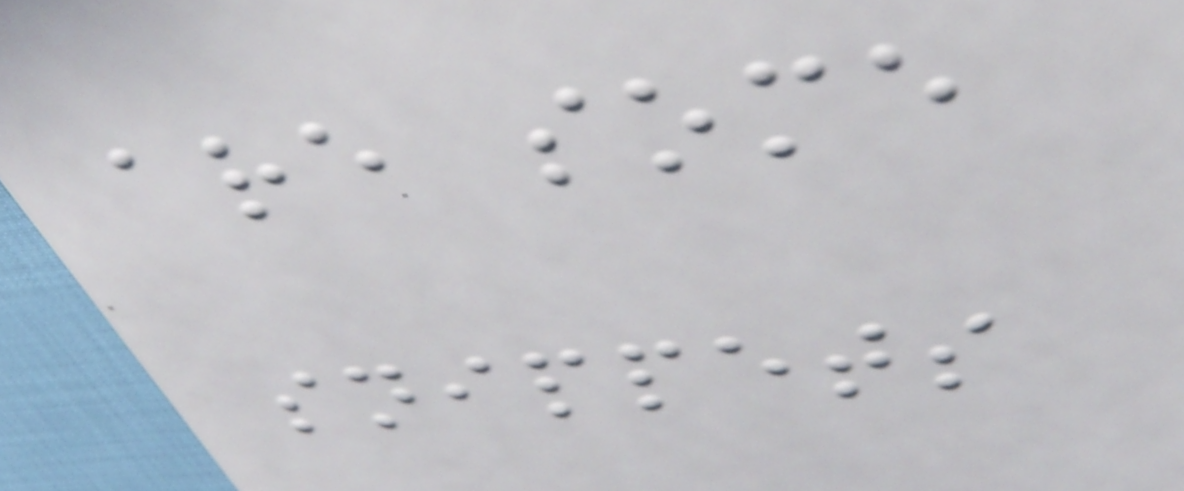are some
snippets
